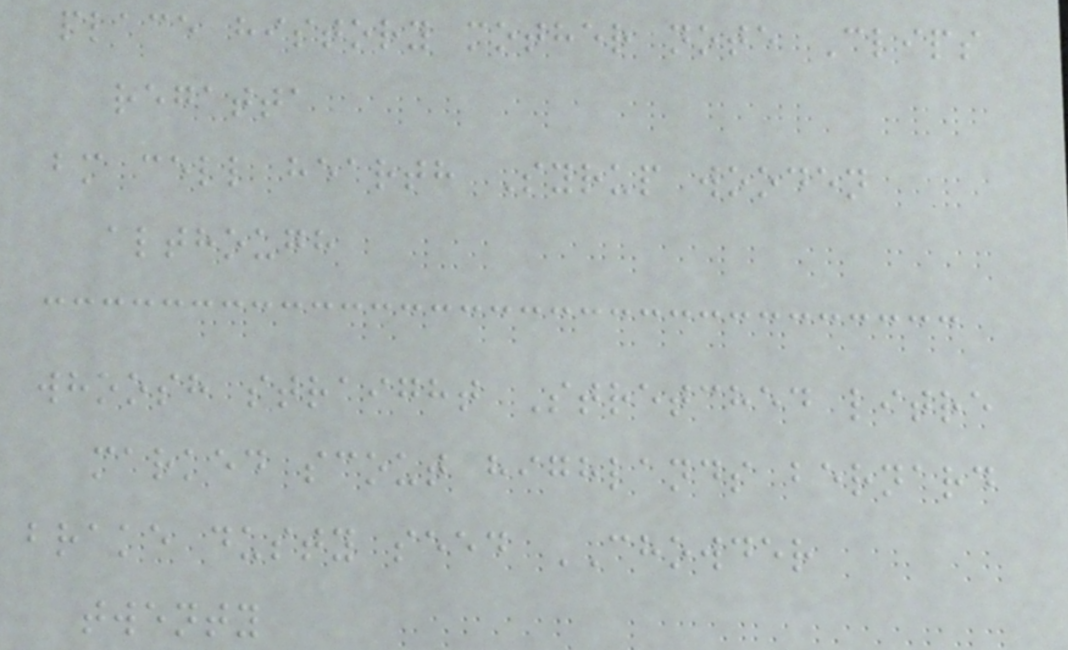place history mother note Clips
regatta
bm cell hearth Syrup wooden
although
whoosh straight Stretched litre
marked scout highlands bernard
brake dusty seed CHOWDER
twenty
